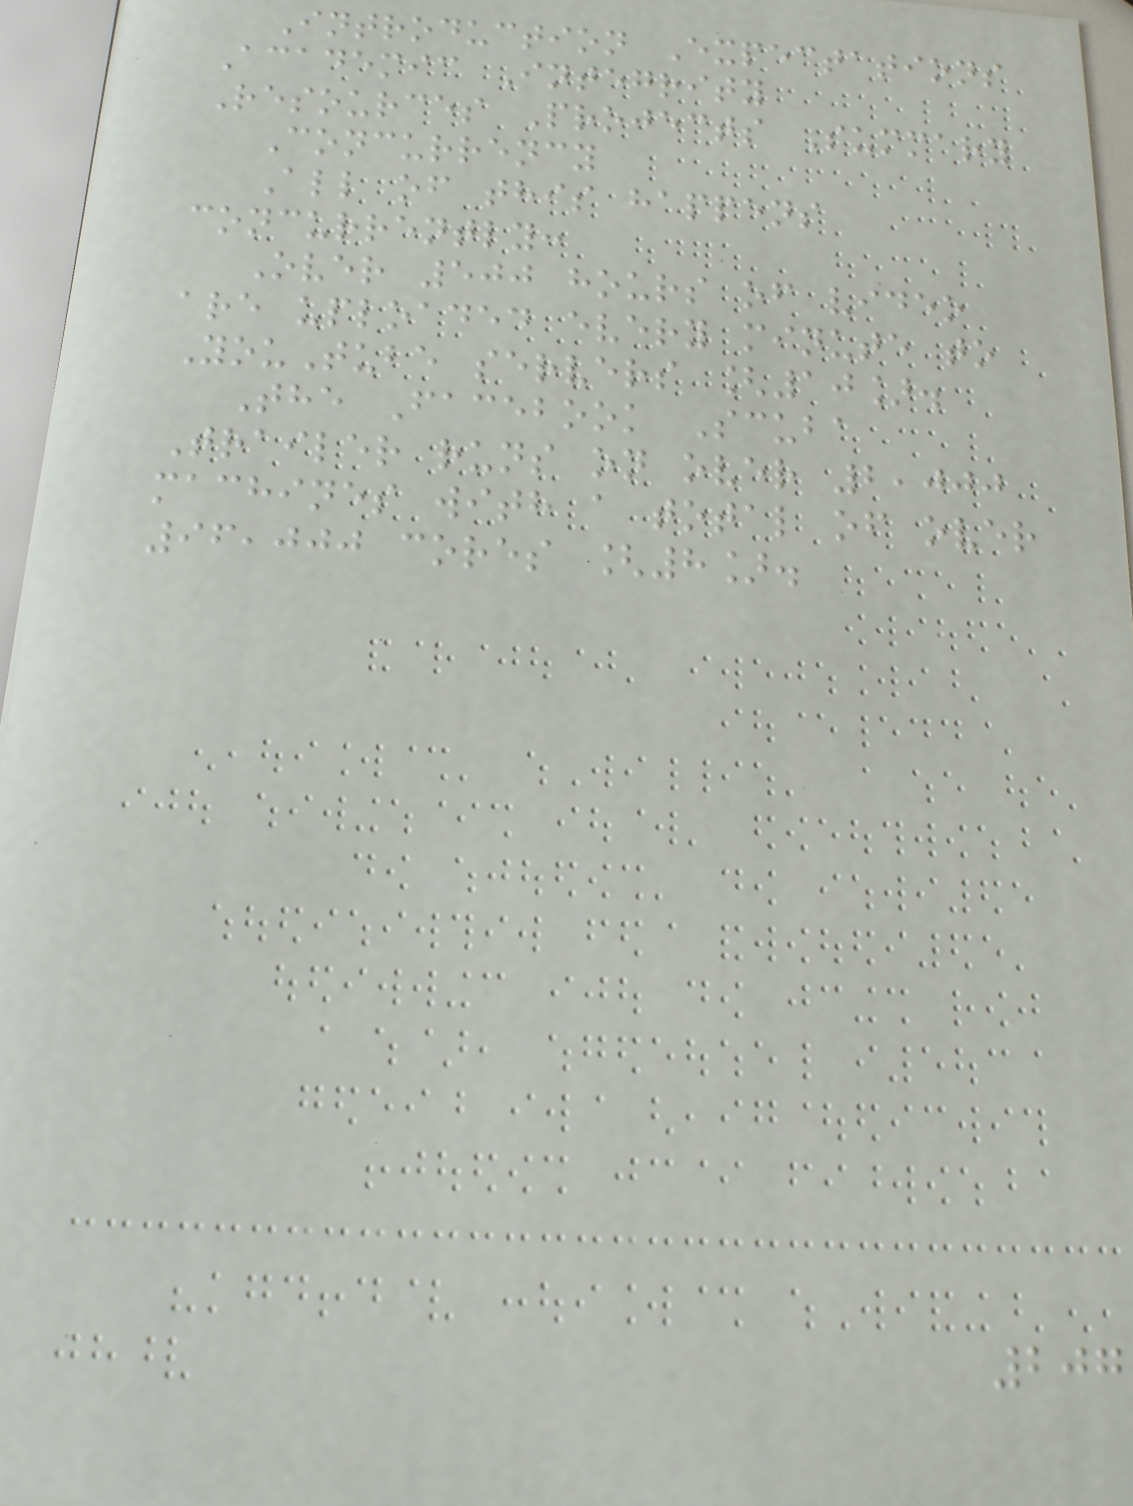Introduction Expectations
Academic Integrity
Resources Projects Summary
Concurrency
All of this happens
concurrently:
Over 500 hours of video
are uploaded every minute to
YouTube servers [10].
The Facebook Scuba
Trailer runs on over 2,000
machines with a total of over
96,000 cores [8].
207
